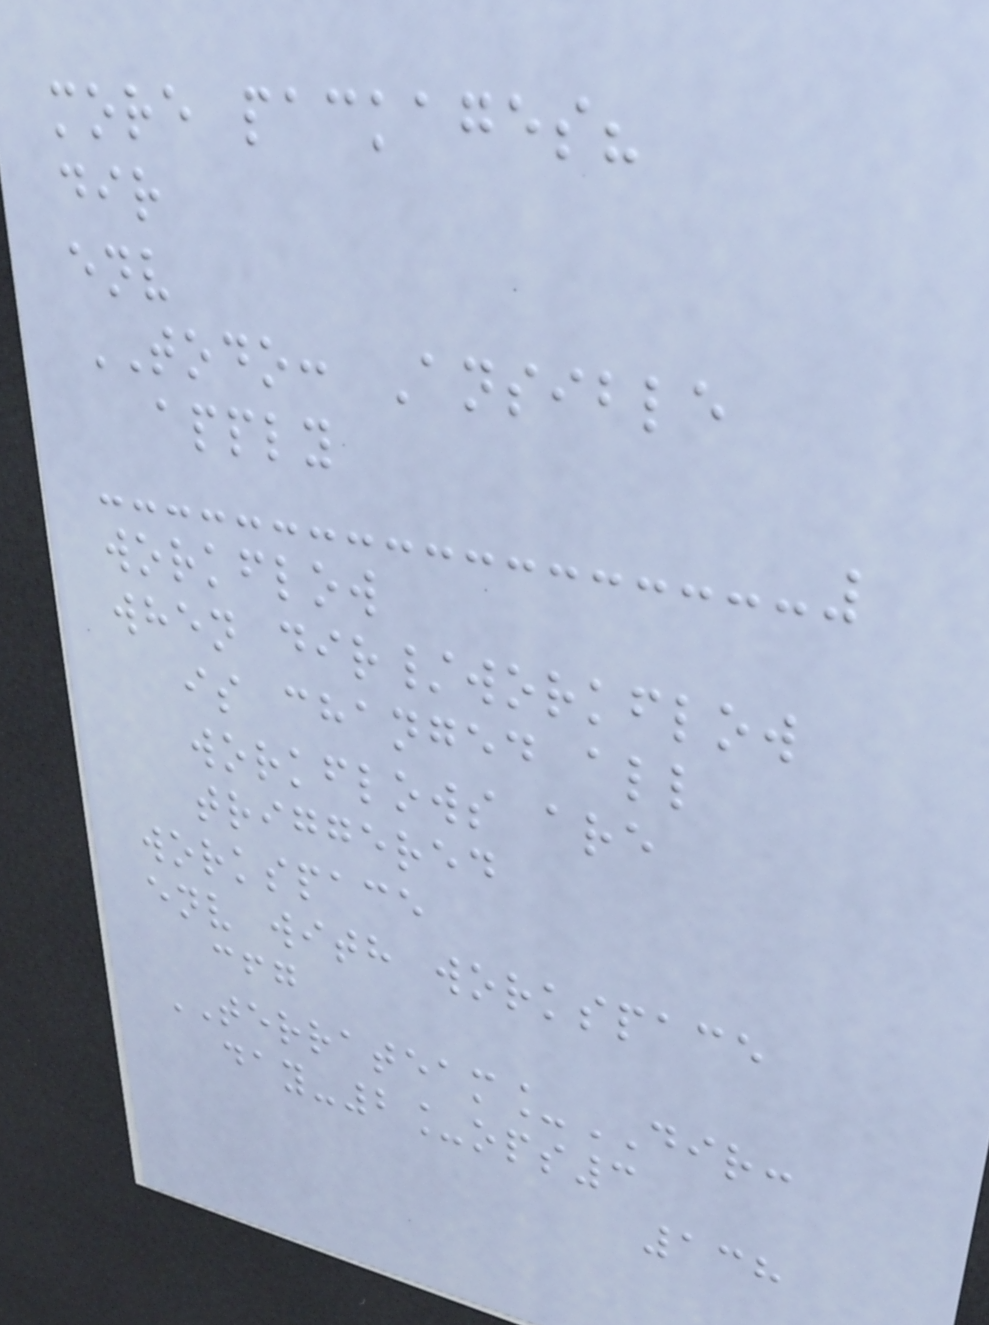more packages?
dir
env
TODO: Ansible
apply
workflow
when dir/workflow
is changed all
workflows are
triggered
workspace
env with workspace
cfg
TERRATEAM_DIR:
day-2_ops3
138
